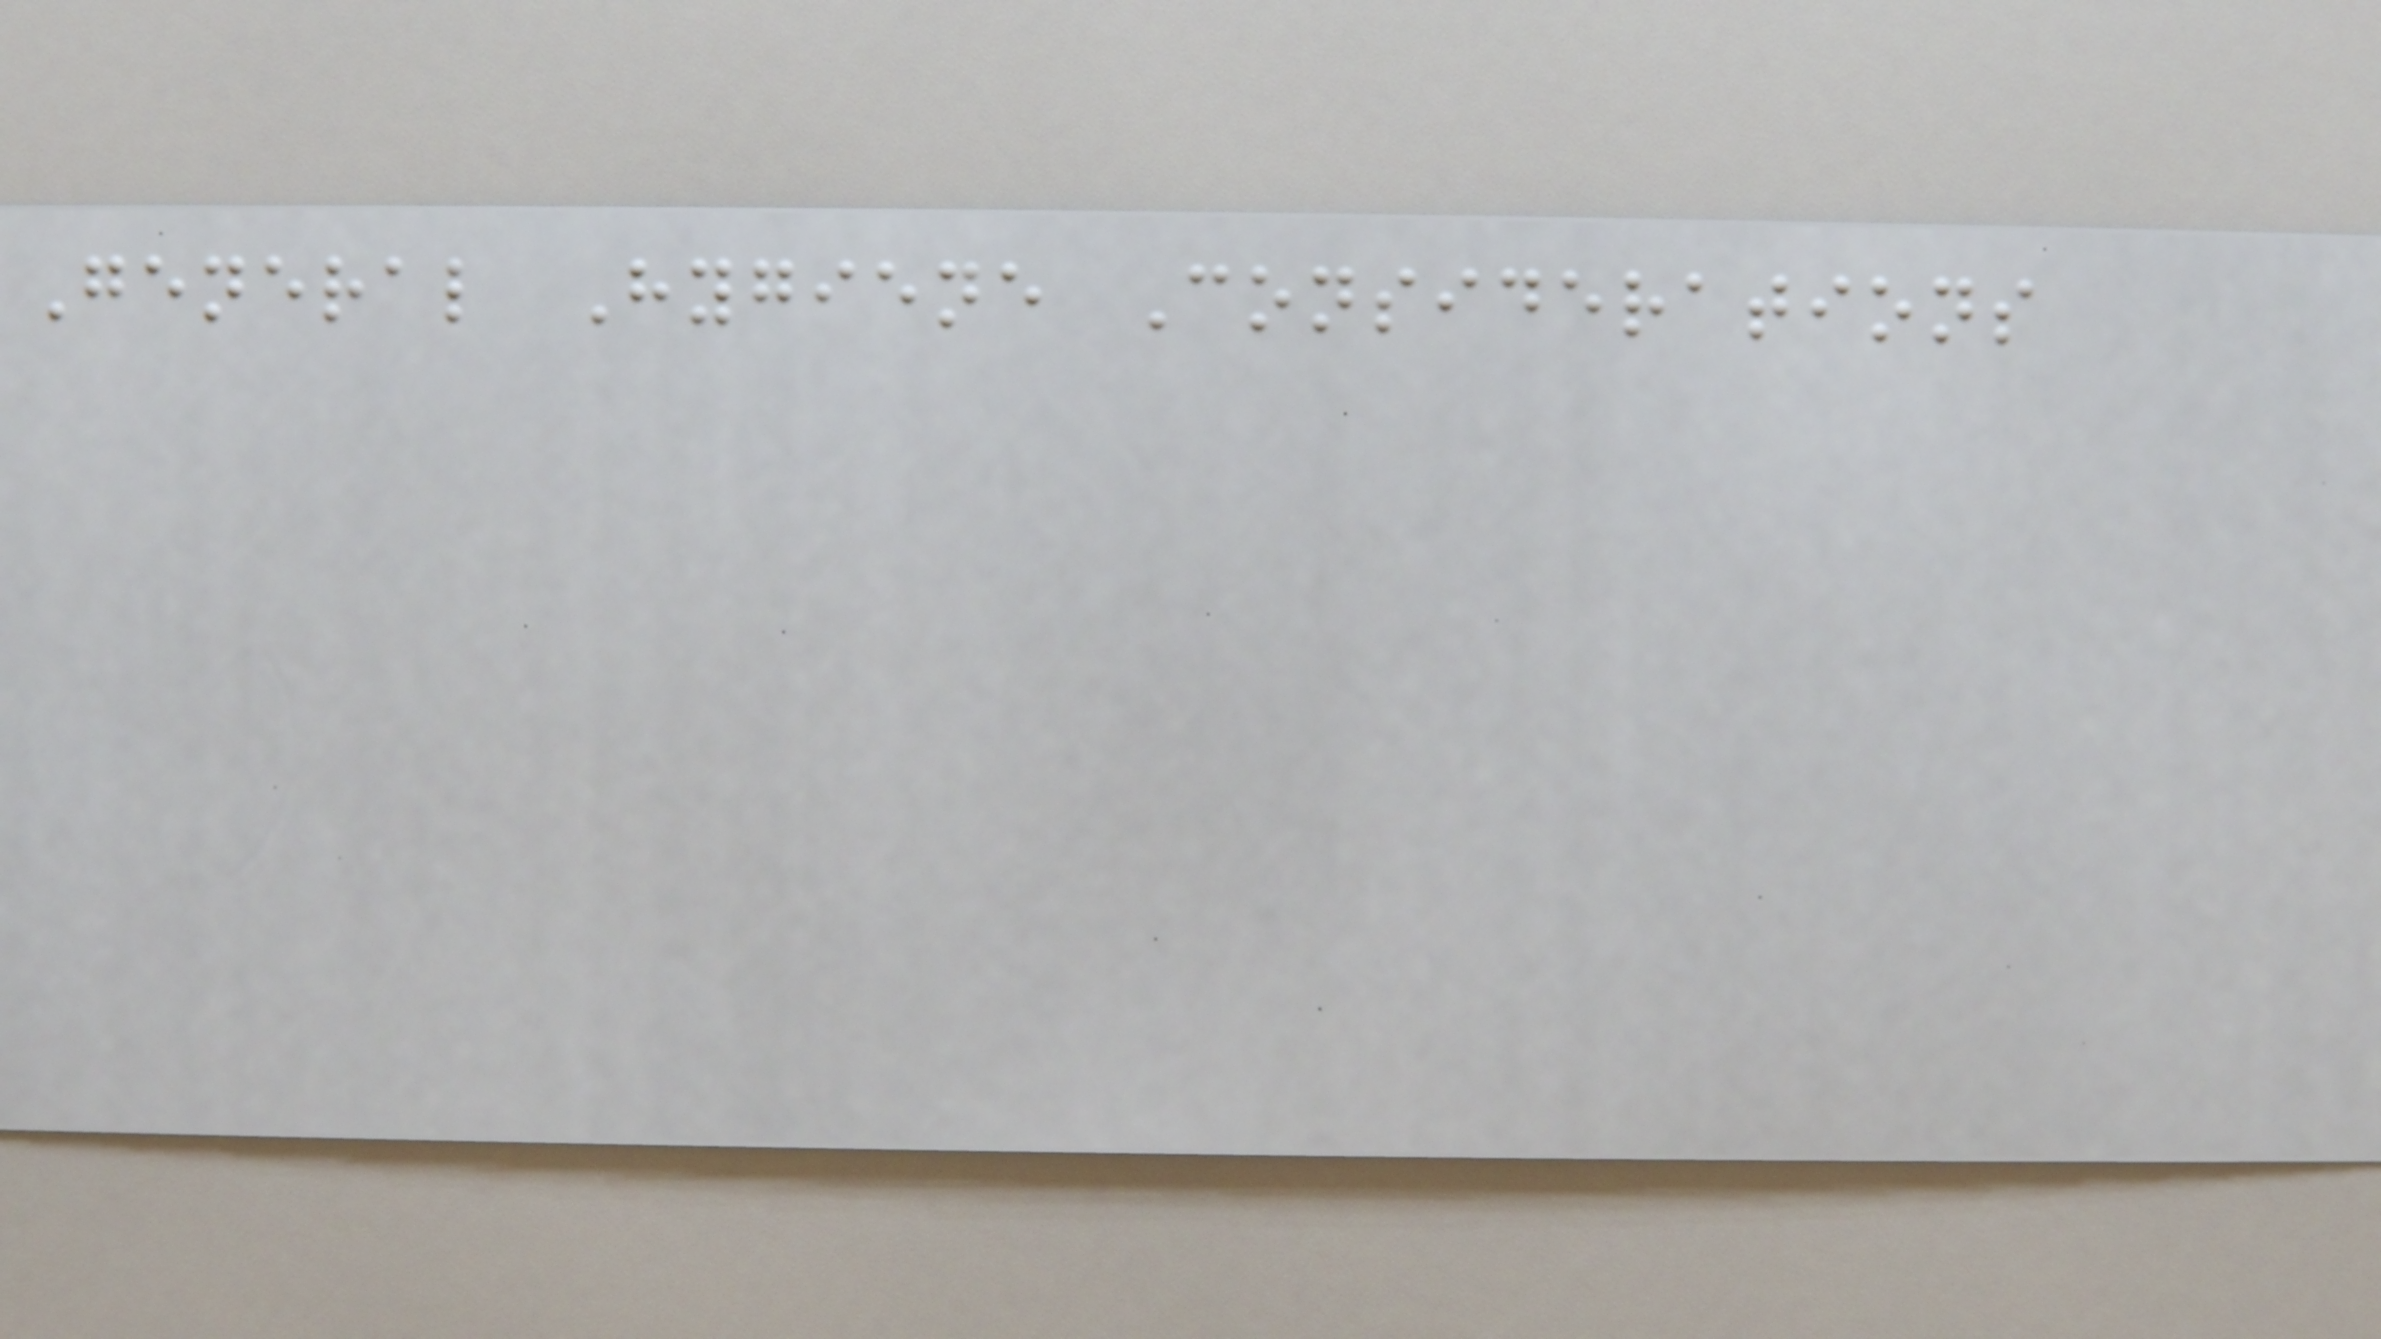General Hygiene Considerations
